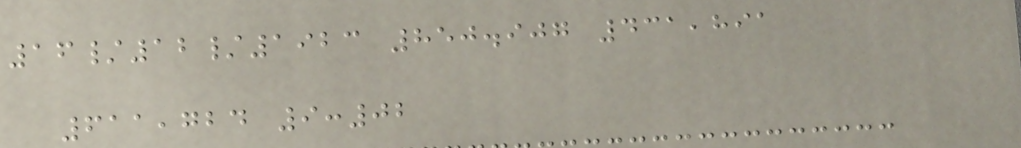16/12/1923 850.907 431,891
611,724 9:02
